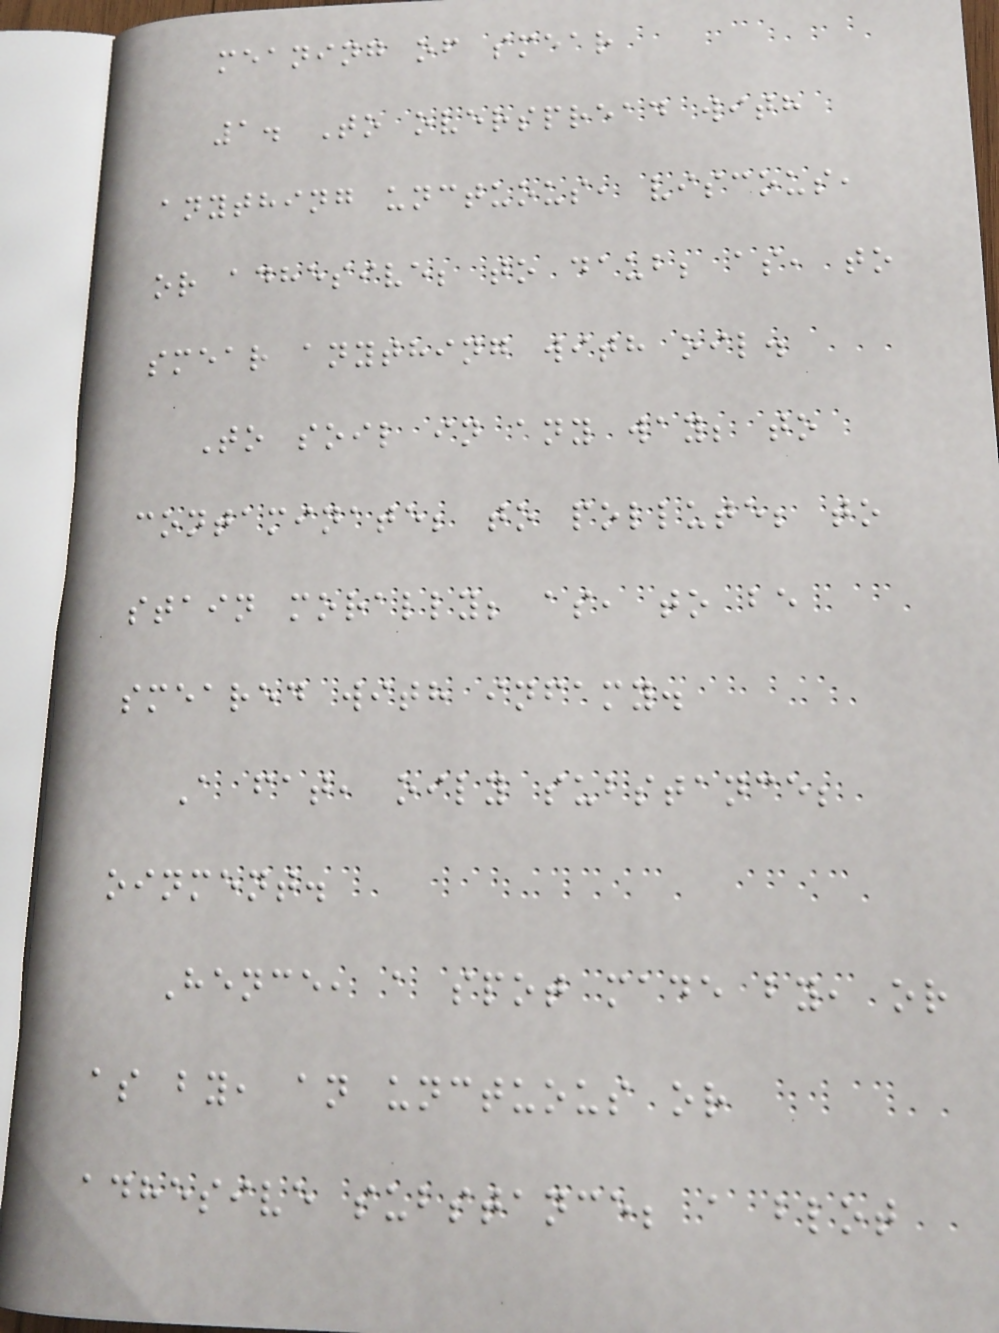meaning of smear
1. To overspread with
anything unctuous, viscous,
or adhesive; to daub; as, to
smear anything with oil.
To soil in any way; to
contaminate; to pollute; to
stain morally; as, to be
smeared with infamy.
A fat, oily substance;
oinment.
Hence, a spot made by, or
as by, an unctuous or
adhesive substance; a blot
